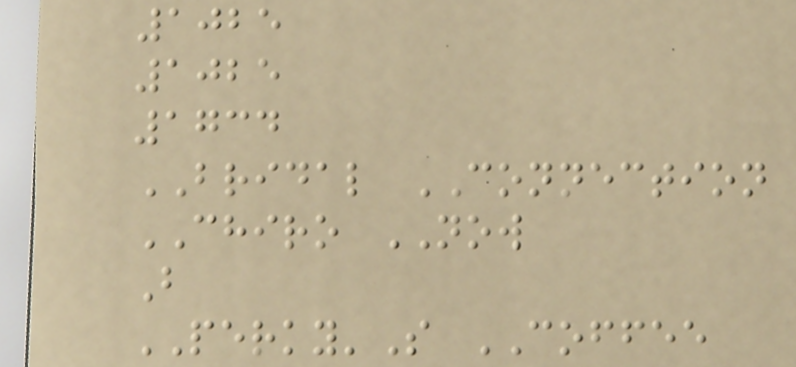1025
1025
1734
BRIDAL CONNECTION
CHIRO NOW
B
PERKY'S COFFEE
